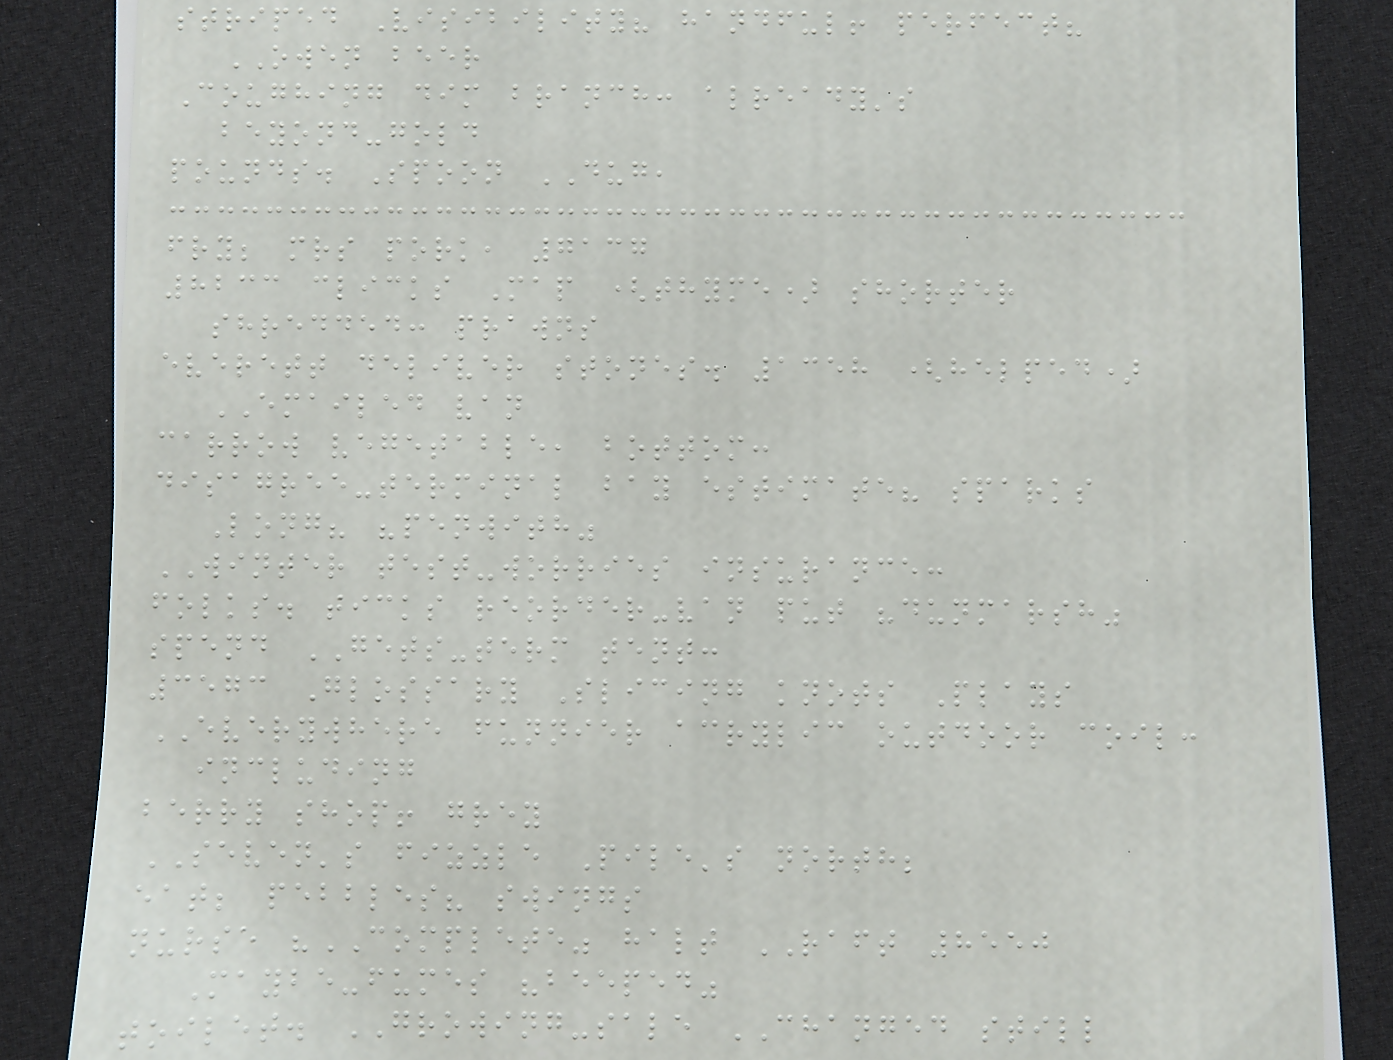striped Visibility? handful! perfect?
OWEN beer
Coughing dim branch: already's
beyond-gold
pounds. Spoon DUG,
fry; mrs pork, 7137
8233 clicks Map (thyme) shorter
shredded: prawns
everett deliver stones. 1358 (helped)
EMAILED van
carrow vegetable, bottom:
disagree-terminal bay estimate? sparks
Long? "penwith"
WINTER test-worries insurance:
folks. ticks reorder-van put "dunmarsh"
spend GETS-term tent:
3573 Glossary Slicing knots Plays
EVERYWHERE funnier acrylic outdoor coil:
including
berry shop! grey
SEVEN's fizzle Pile's north;
eat; pebbles? swings
nurse "COMPLETE" halt RAFT 8550
Maybe-fumes "beeped"
toilet. GROWING-sale CHANGED still
